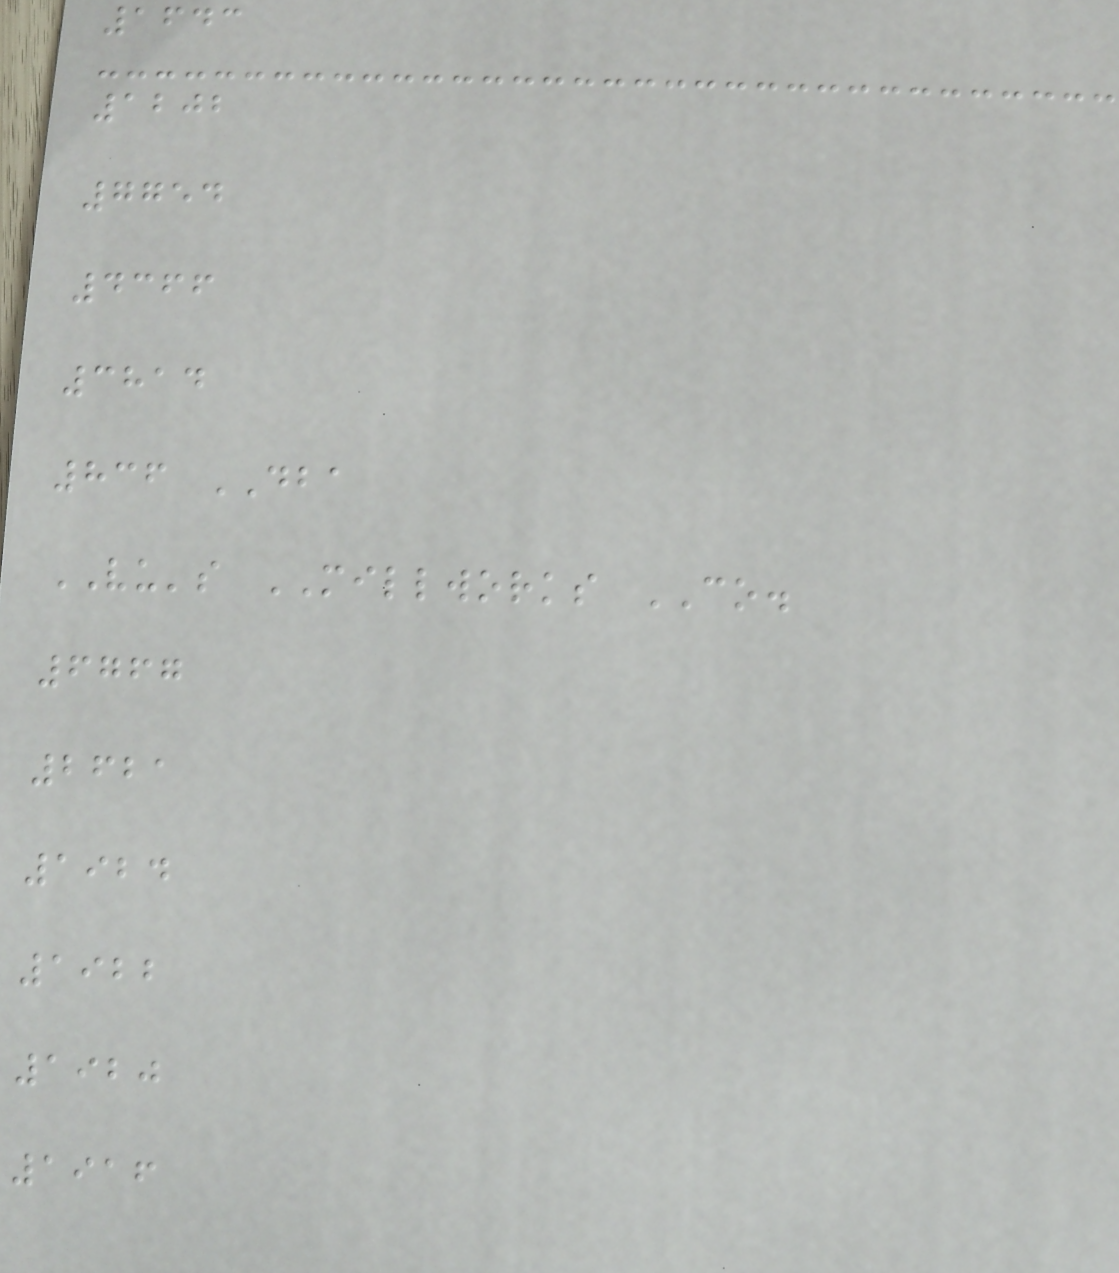1643
1202
7754
4366
3814
836 DBA
VU's MILLWORKS CO.
6767
2621
1924
1922
1920
1916
